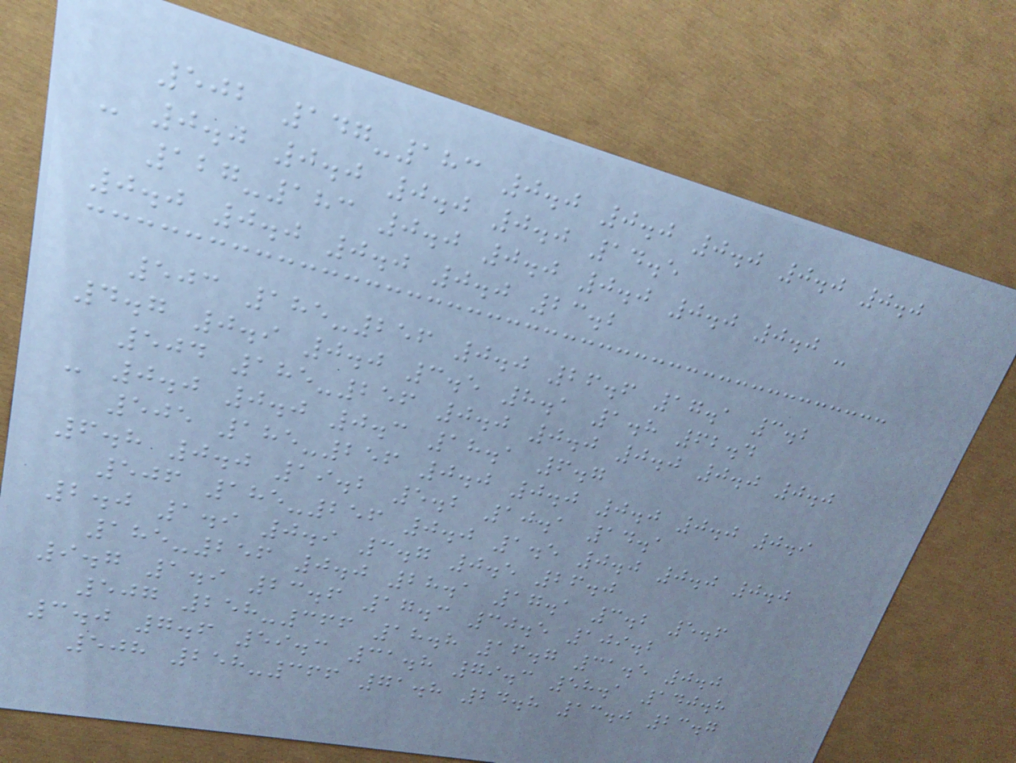502 147-183 0.0 0.0 0.0 0.0 0.0
- 0.0 0.0 0.0 0.0 14.5
127-183 0.0 0.0 0.0 0.0 0.0 -
0.0 0.0 0.0 0.0 23.2
503 185-256 0.0 26.6 17.1 3.2
4.7 0.9 0.0 3.5 8.1 1.8 62.4
504 185-256 0.0 0.0 0.0 0.0 0.0
- 0.0 0.0 0.3 18.1 6.7
505 185-256 0.0 0.0 0.0 0.0 0.9
6.8 0.0 19.2 5.2 10.1 14.1
506 185-256 0.0 1.5 0.0 0.0 0.0
2.0 1.9 0.9 3.7 0.5 26.0
185-256 0.0 28.1 17.1 3.2 5.6
9.7 1.9 23.6 17.3 30.5 109.2
507 258-366 18.8 16.7 31.5 0.0
3.0 7.6 59.3 31.8 79.3 58.1 140.8
508 258-366 71.8 24.8 13.0 23.7
